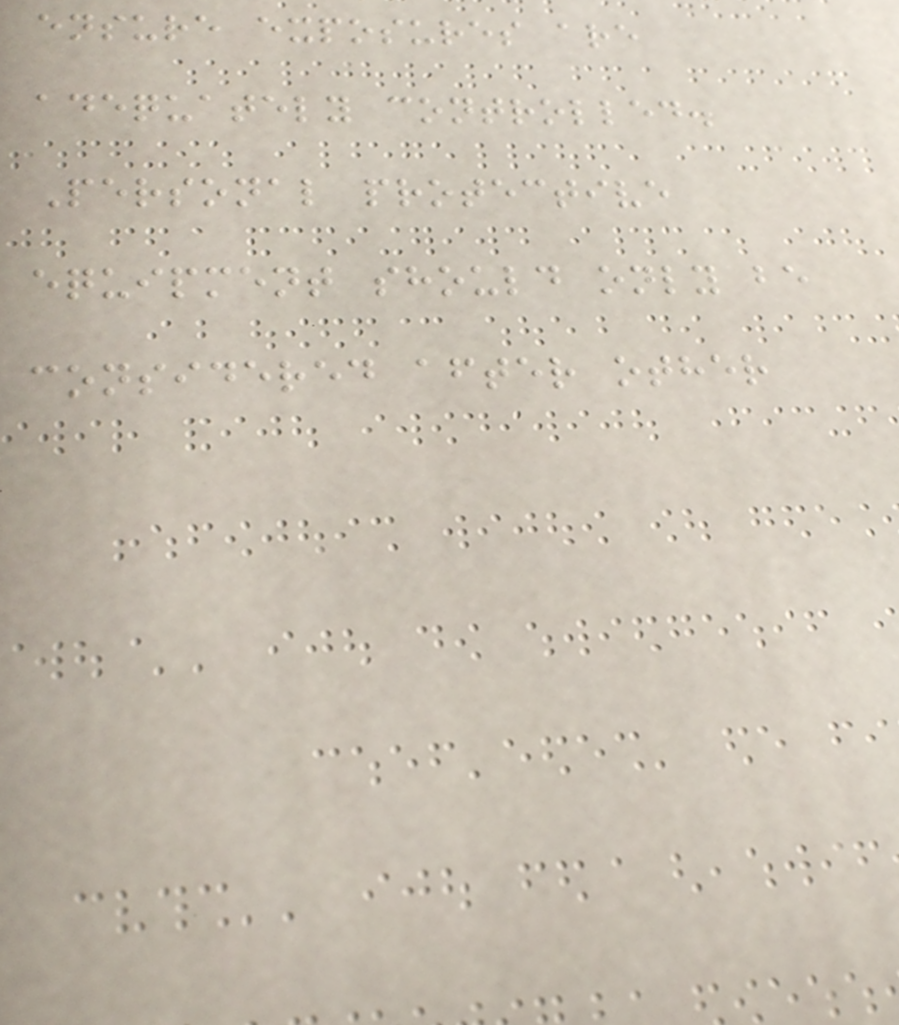ensure exposures are
adequately controlled.
Personal protective
equipment should only be
considered after other
